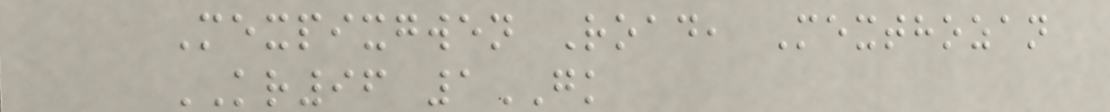Mexpixgwen Road, Mexthozan
KR96 1GK
